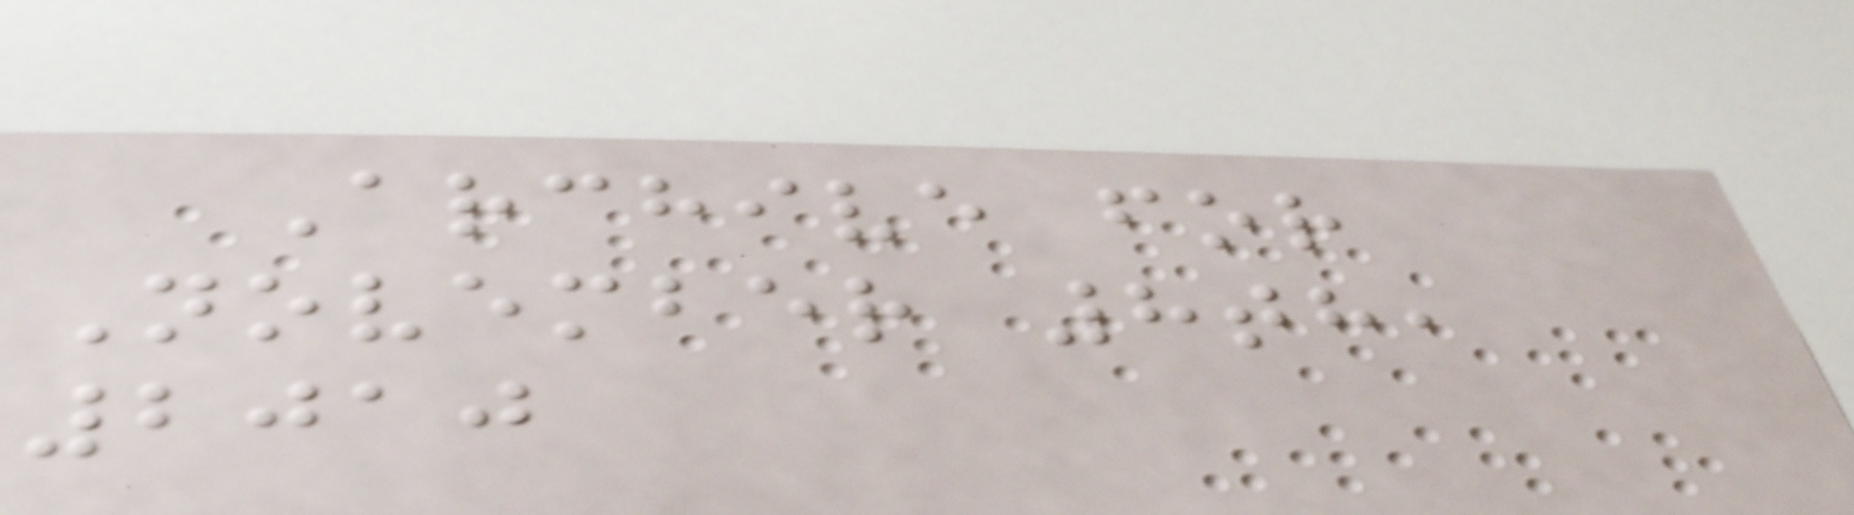Archive for
November 8th,
2010
